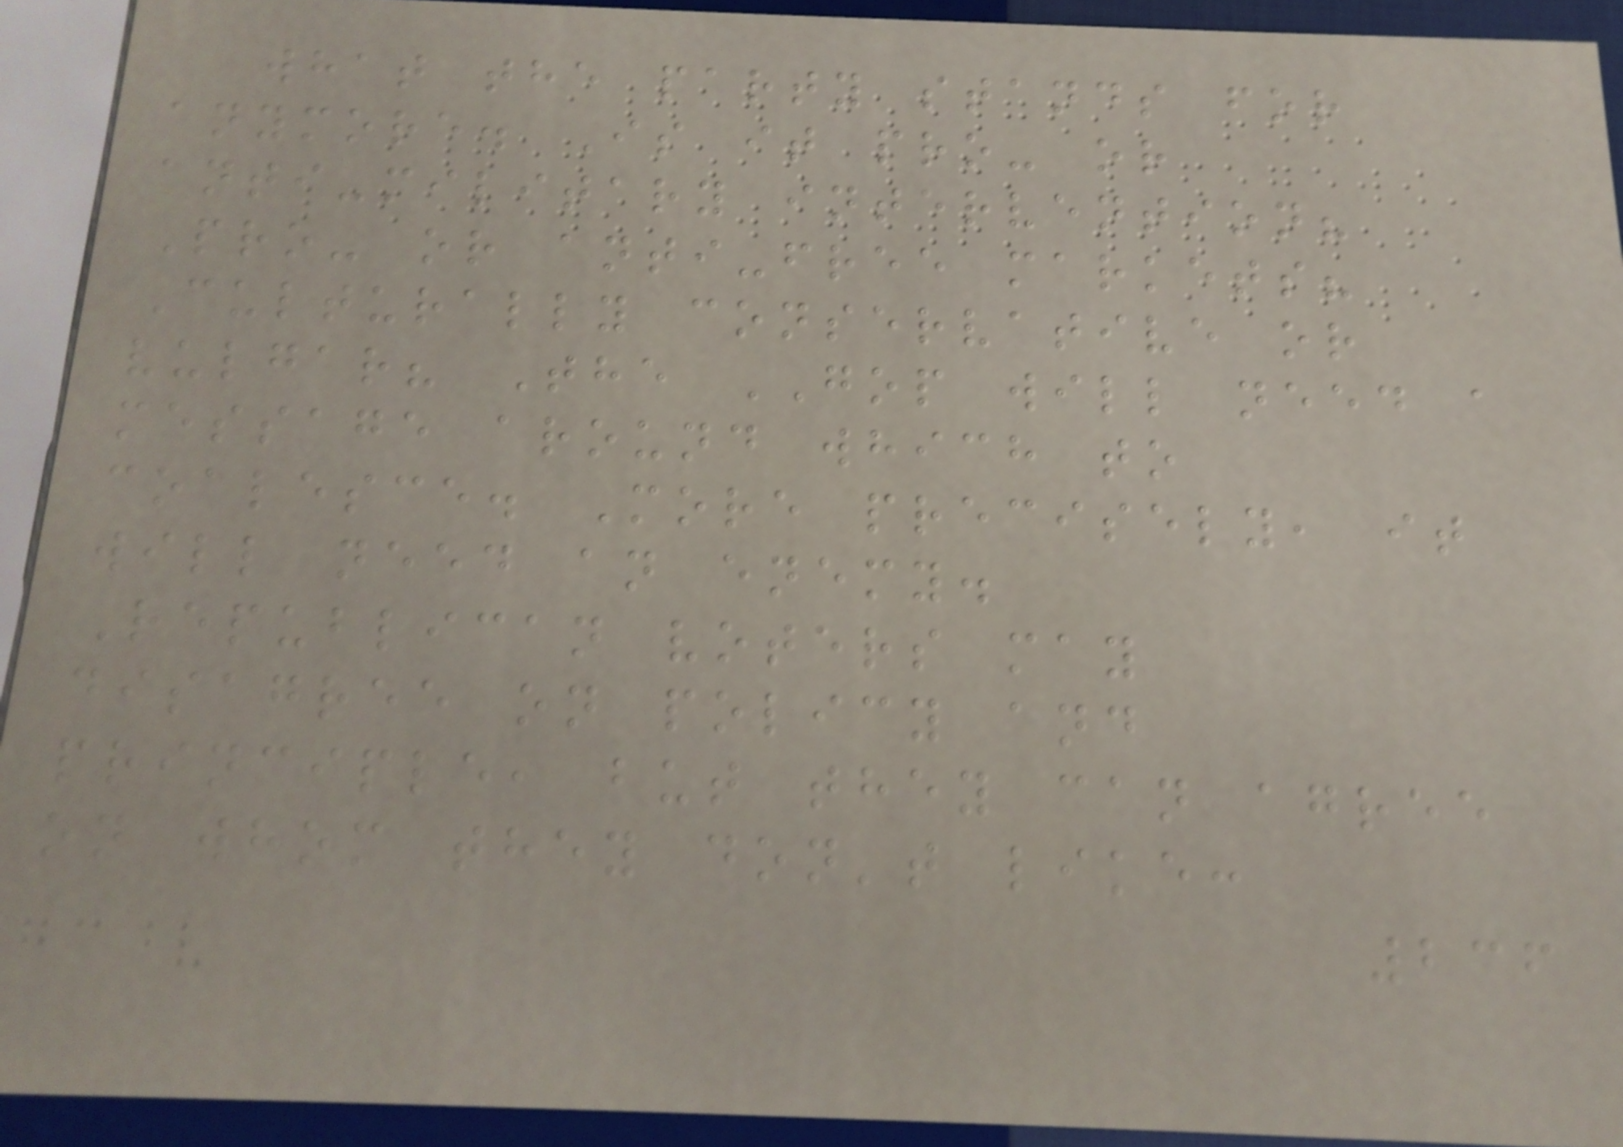what the party stands for
anymore. Is it pro- or
anti-military intervention?
Pro- or anti-free markets?
Culturally conservative or
vulgar? The GOP will need a
message around which to
coalesce. More precisely, it
will need an enemy.
Republican voters may
disagree on policy and
principle, but they can agree
on whom they don't like:
236
